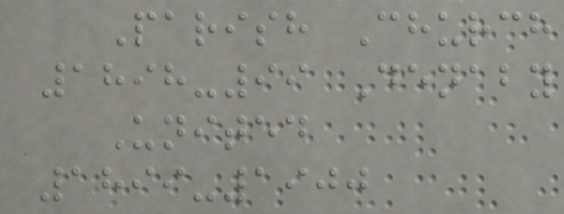Parish Church
1898-99 Denaby
United
1899-1900
